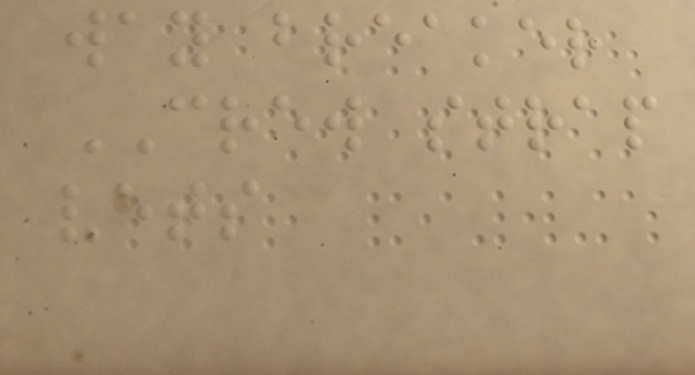way breaker
CREW strap
vets
